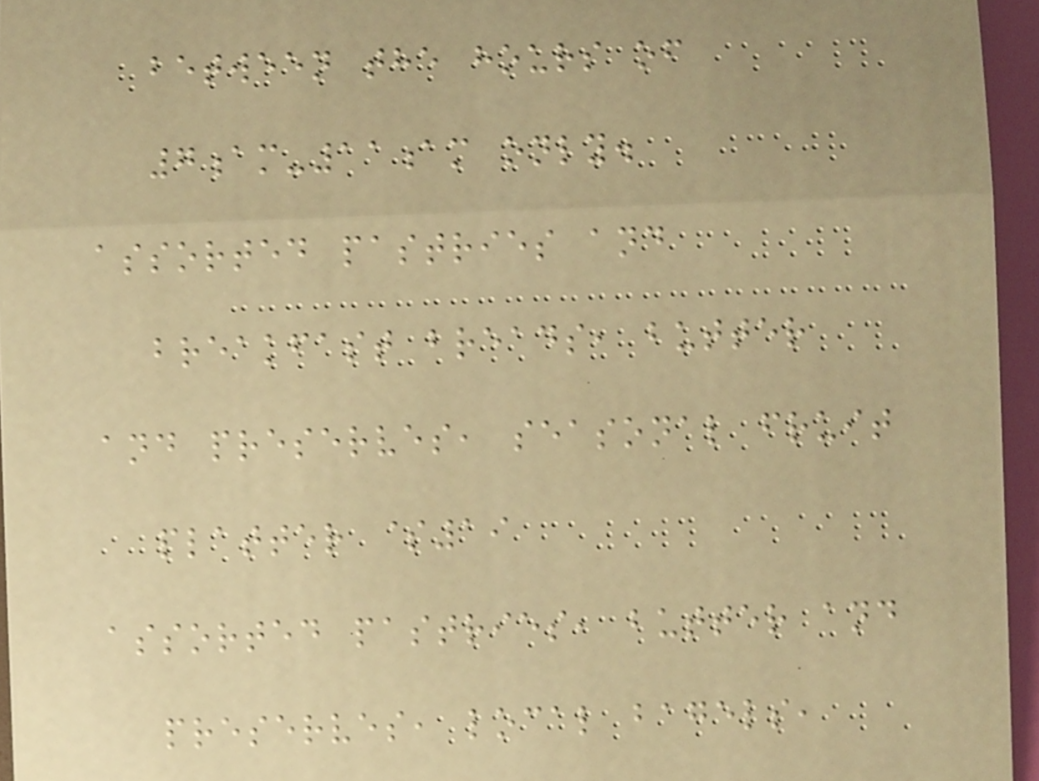between the hours of
7am-11am only.
assorted pastries and
breakfast breads, butter
and preserves, seasonal fruit
platter $19
assorted pastries, butter and
preserves, local bagels,
